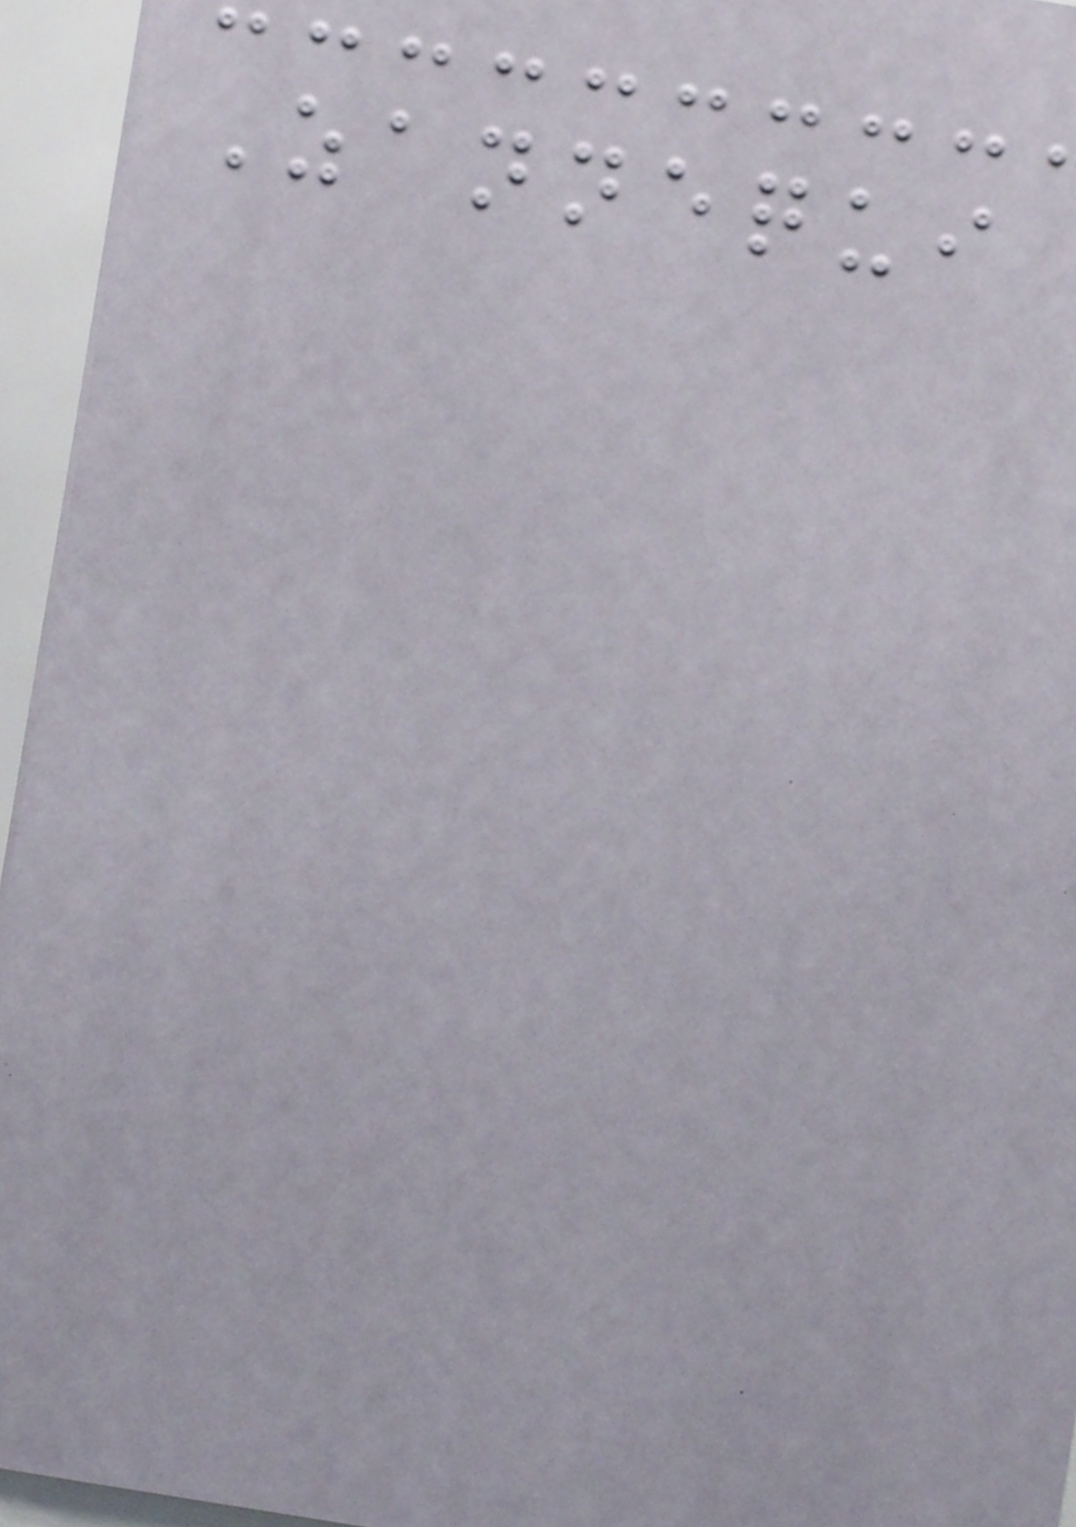Zannequi
